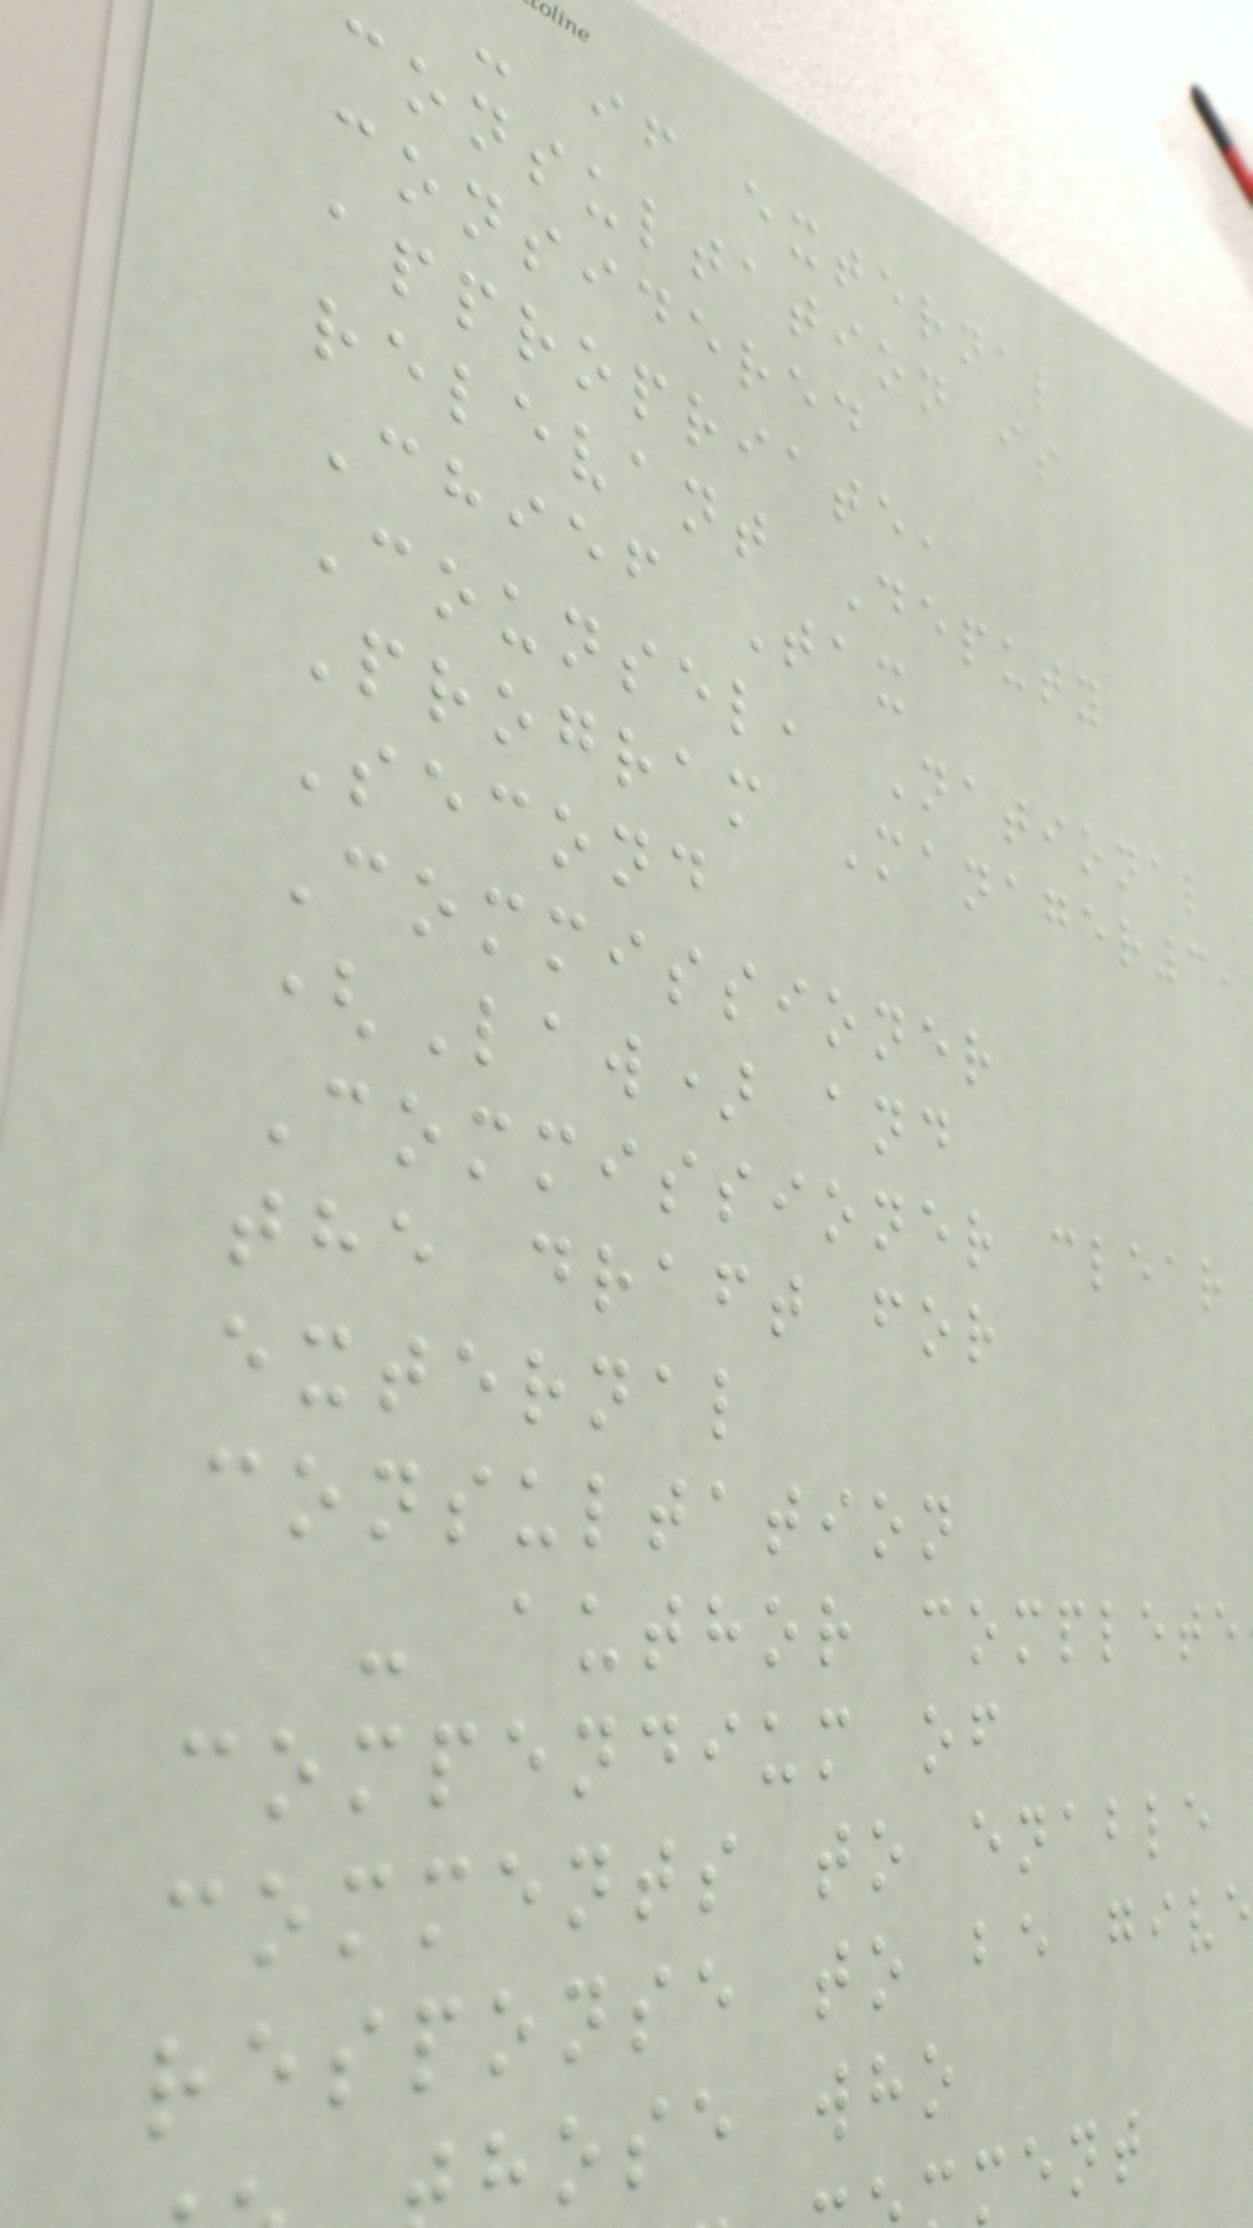- if external
consultation is
considered
appropriate,
relevant Deputy
Chief Tax
Counsel, National
Program Manager3,
Second
Commissioner
(Law) and
Commissioner clear
the draft for
external
consultation
- author complete
compendium of
comments to enable
response to be give
hose who
ment
